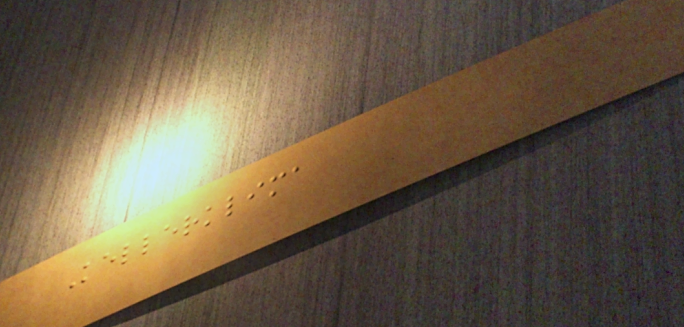Kellerklima
